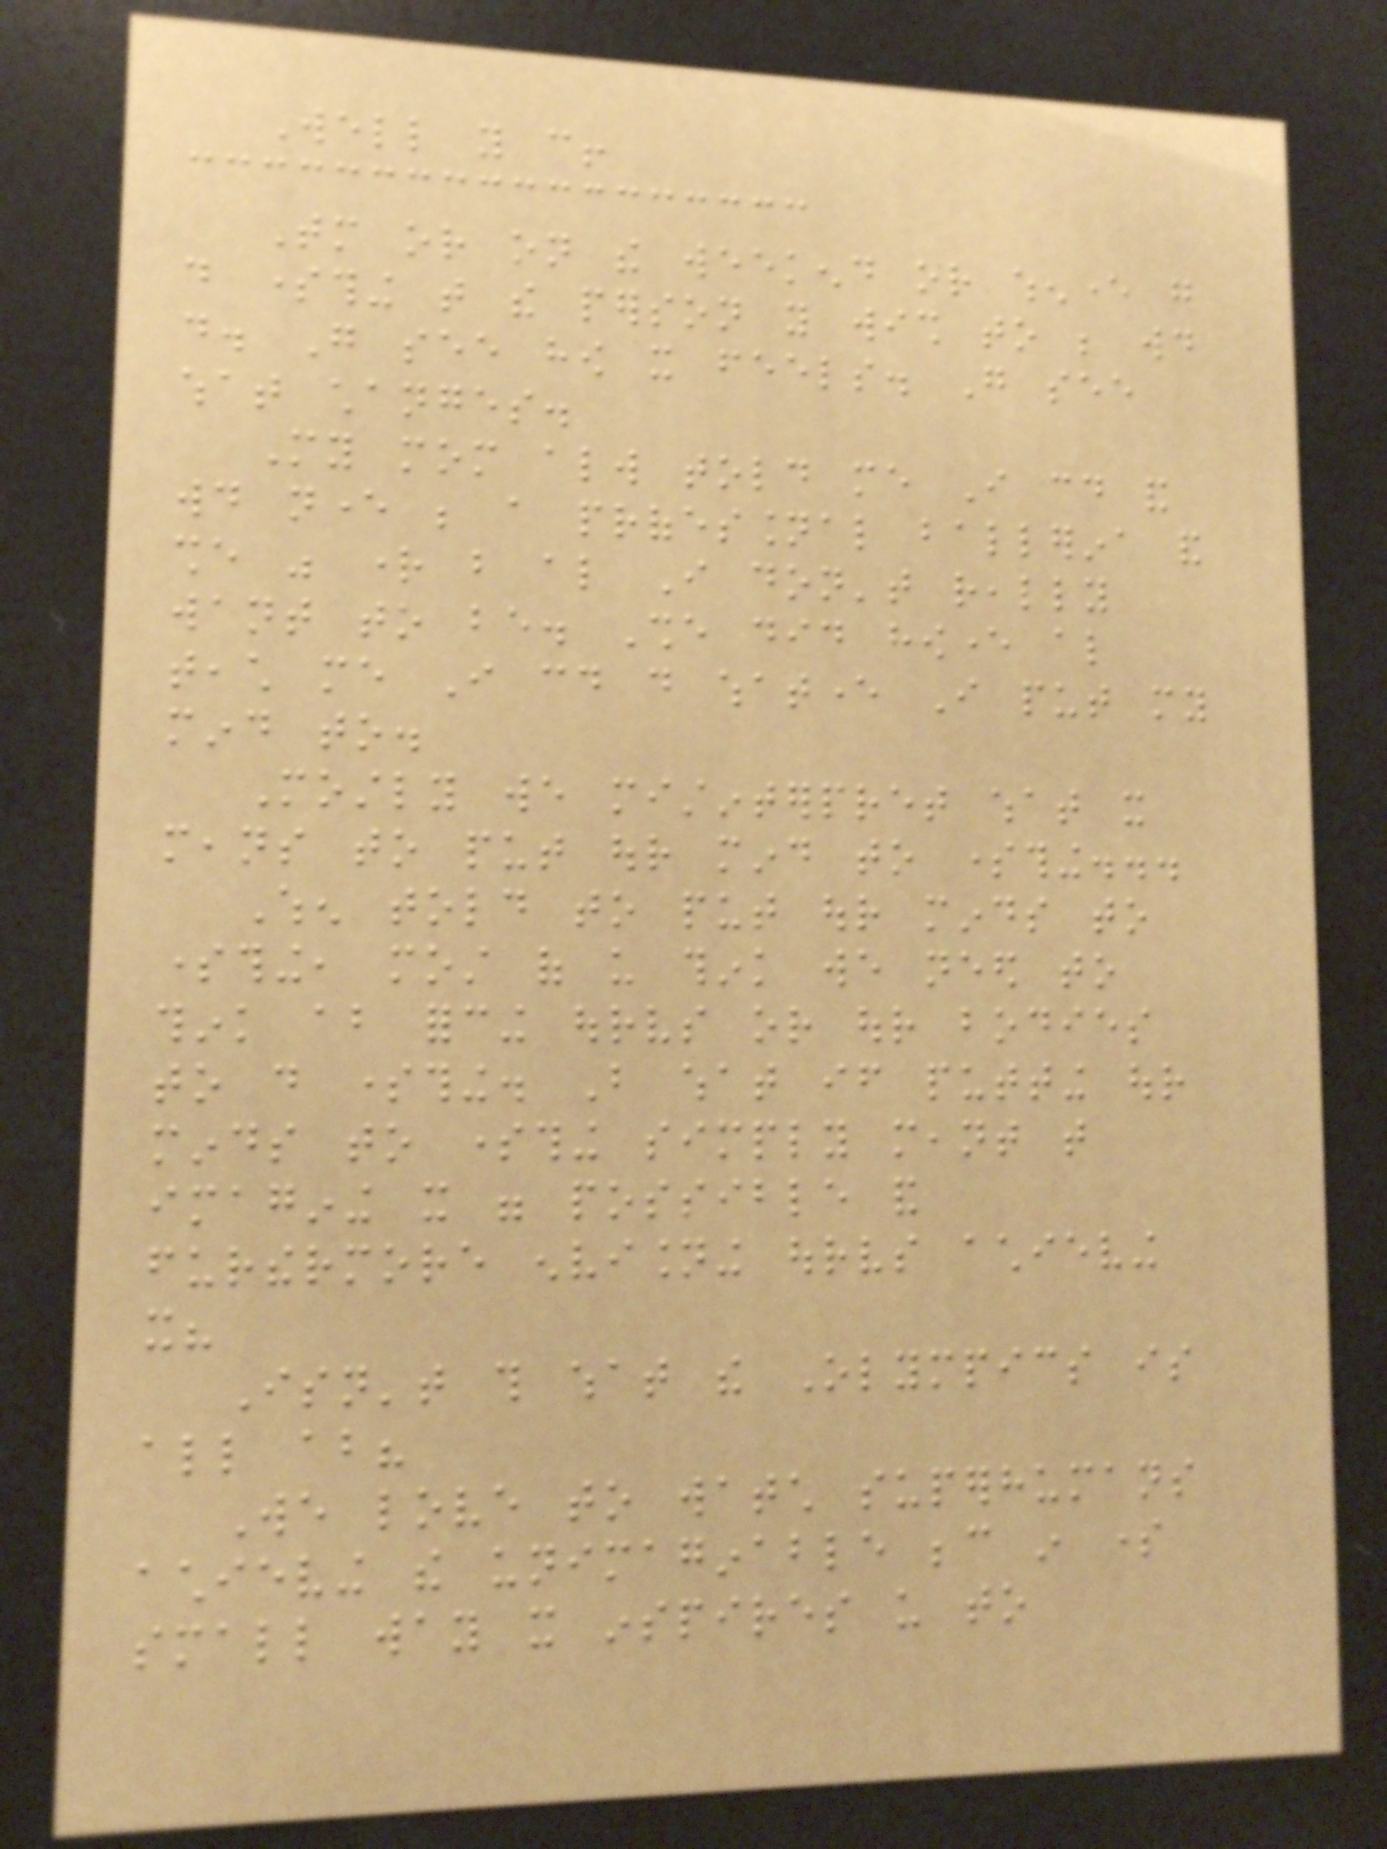Well you can!
Tomorrow or on the weekend or whenever go
do something that the person you wish to be would
do. Go see how it feels. Go see
what changes.
My mom always told me I could and
would never be a professional ballerina and
she was right but also I don't really
want to be. She did however also
teach me I could do whatever I put my
mind to.
Mostly we mistinterpret what it
means to put our mind to something...
When told to put our minds to
something, most of us think we need to
think about forcing ourselves or our bodies
to do something. But what if putting our
minds to something simply meant that
imagining it were possible and
furthermore envisioning ourselves achieving
it?
Isn't this what the Olympics is
all about?
We love to watch superhumans
achieving the unimaginable because in some
small way it inspires us to
